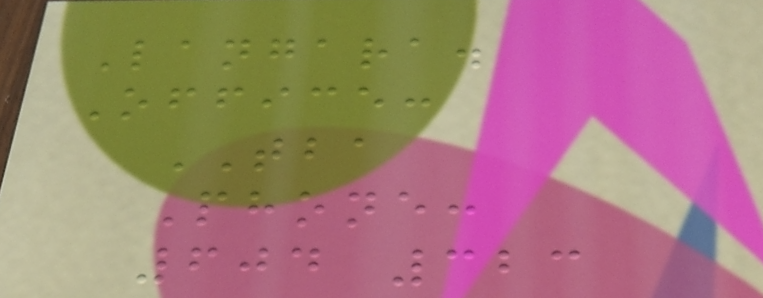Langara.
Office:
TBA
Phone:
604 323
